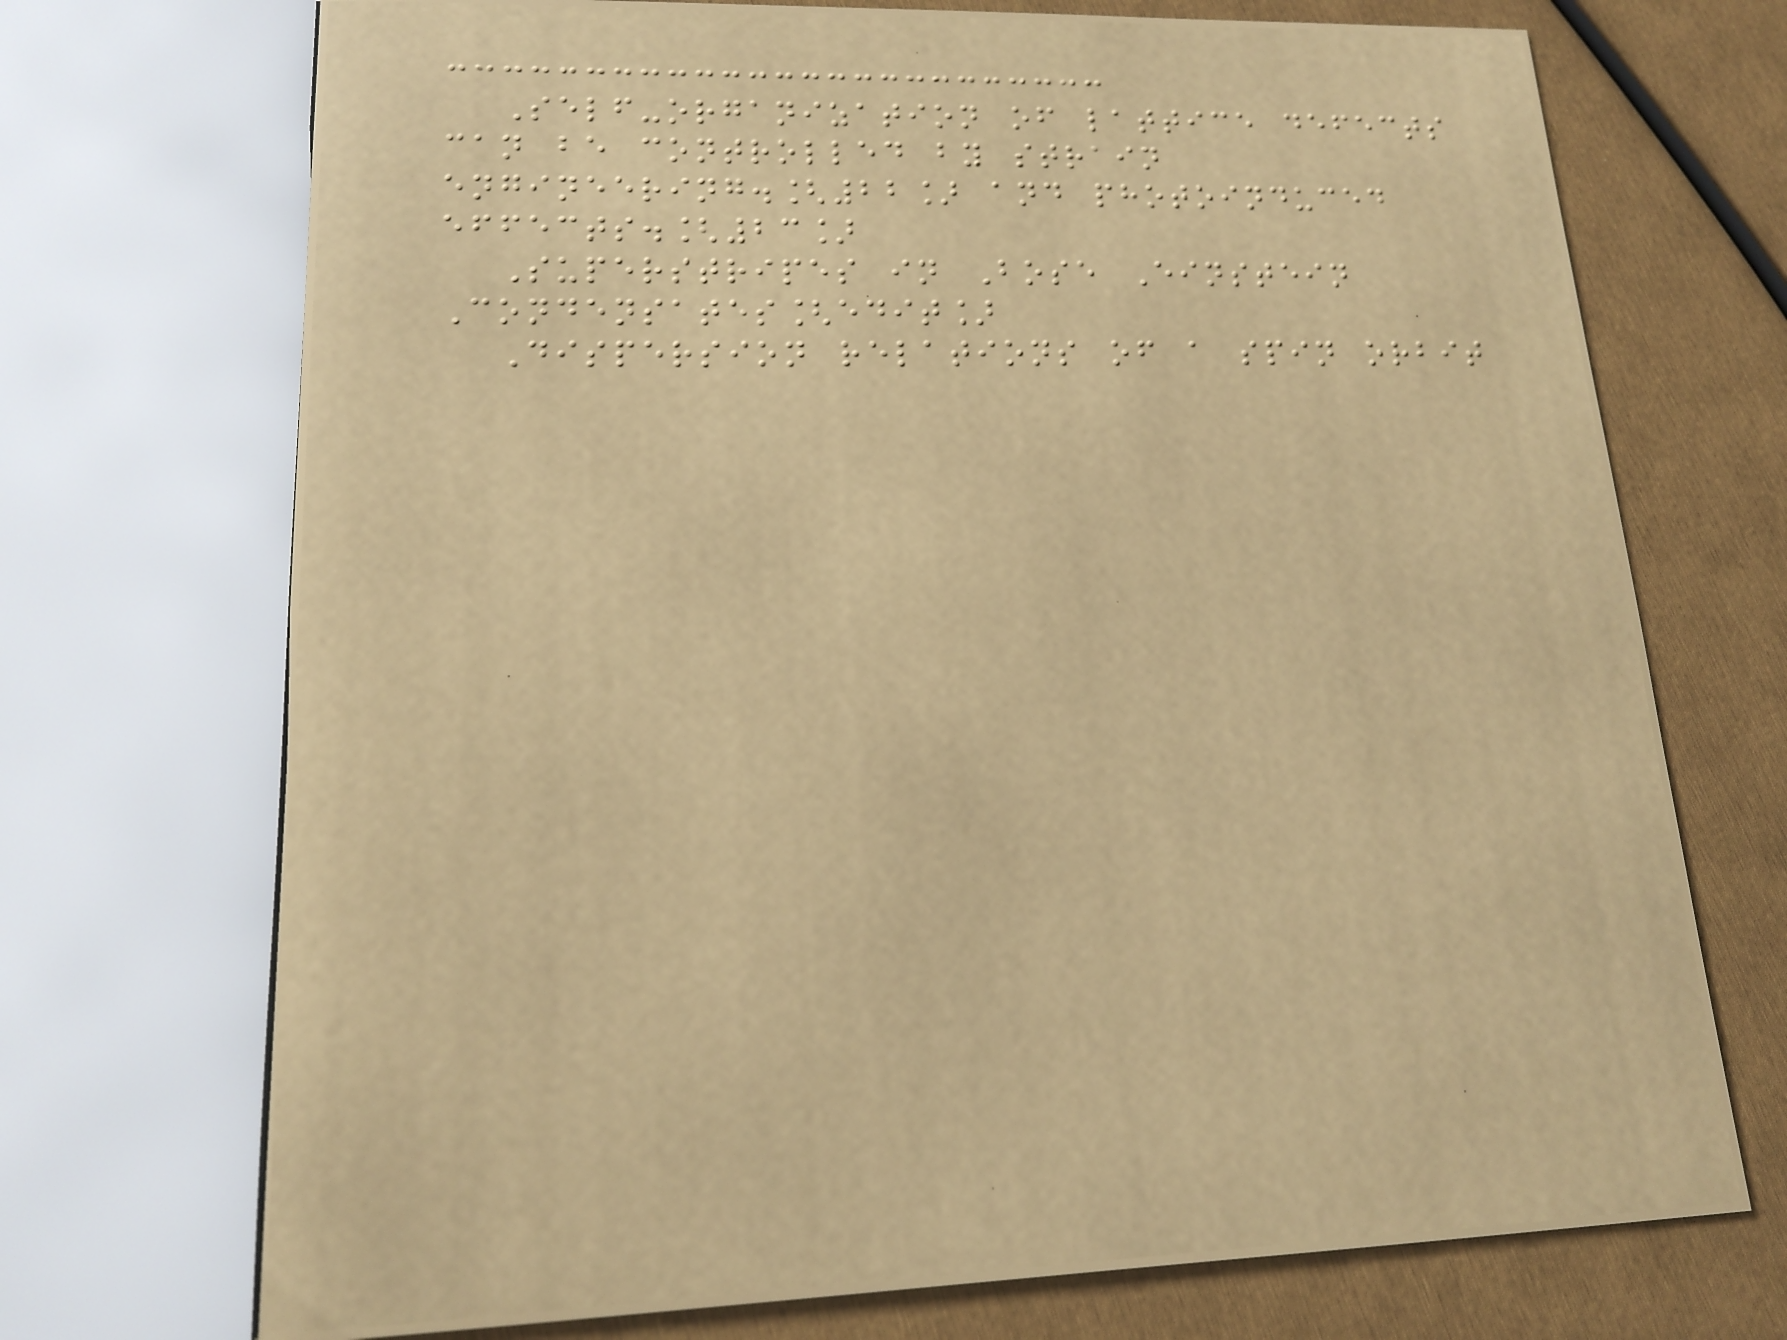Self-organization of lattice defects
can be controlled by strain
engineering.[22] and photoinduced
effects.[23]
Superstripes in Bose Einstein
Condensates[edit]
Dispersion relations of a spin orbit
